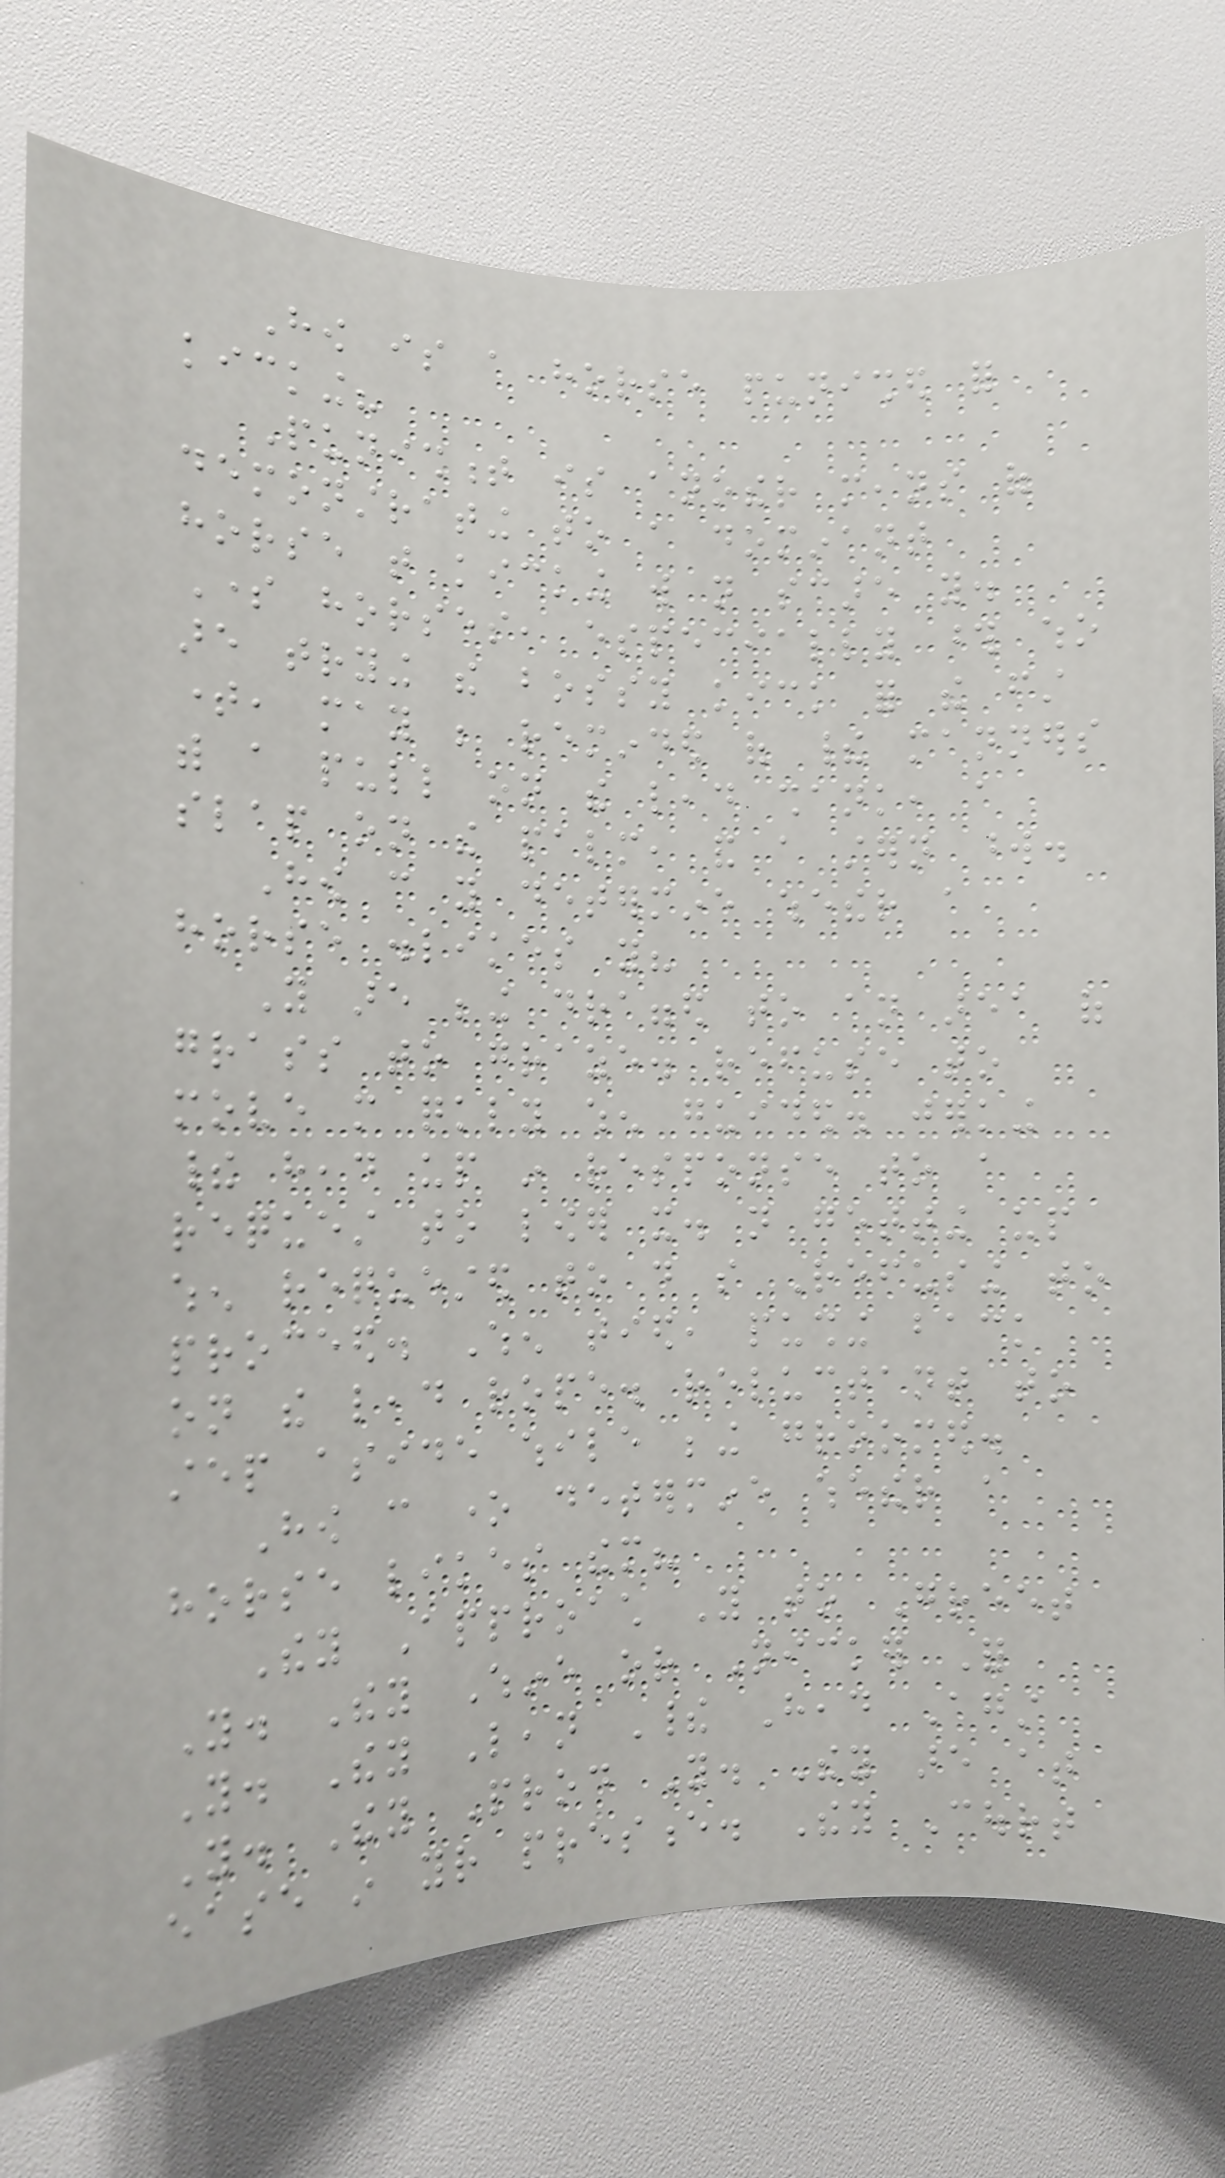How is a horse punished for
kicking?
Punishment is another means of
demonstrating to a dominant
horse that kicking will not scare you.
Some horses, especially those who
are trying the bossy kick for the first
time, may be reminded of their manners
with a pull on the lead shank, a
slap on the palm, and a stern word.
How can you determine whether a
horse dislikes you?
You are being dragged to an area of
grass to graze. refuse to
move more quickly when guided. jerking
their head up in response to a
request to lower it. not getting up
when requested to do so Refusing to
proceed. When tied, pushing back
on the lead rope. reluctant to
step aside while being groomed.
How can one determine whether a
horse likes them?
They Approach You to Greet
You. They Whine or Nicker For
You. They Lean Their Head Against
You. They Prod You. They are at
ease in your presence. They Court
